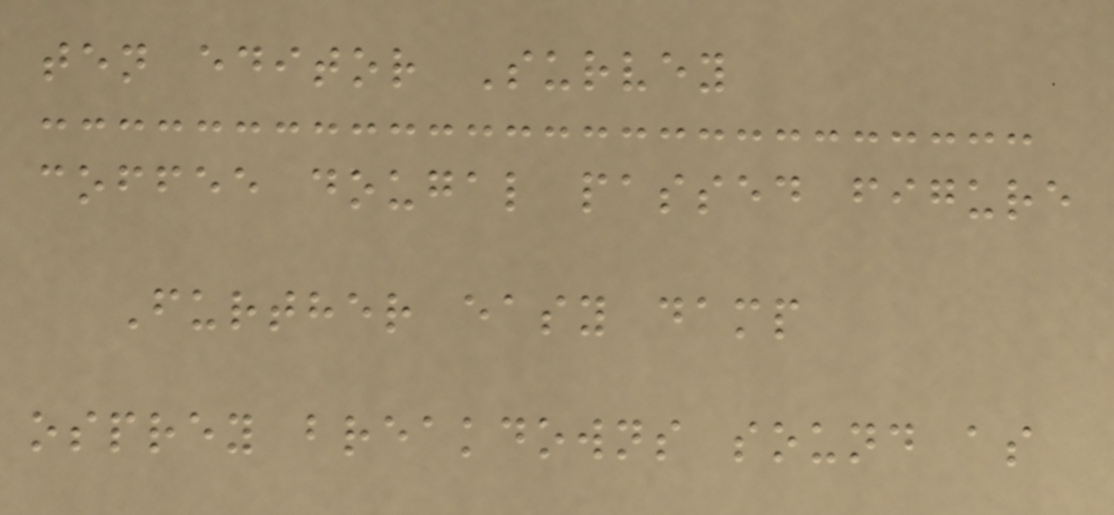ten editor Survey
coffee dougal passed figure
Further easy damp
osprey breakdowns sound as
